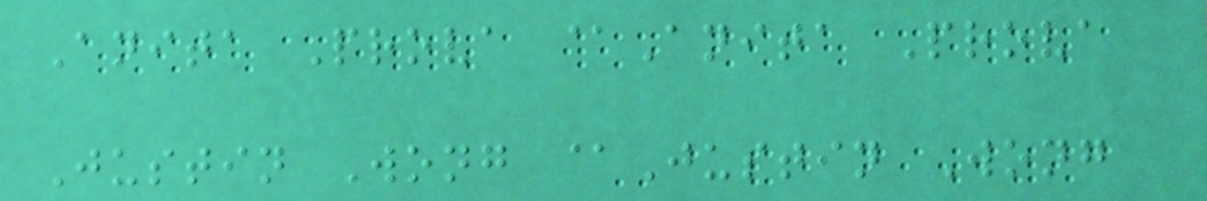Anita Prova @Anita Prova
Justin Wong @Justin Wong
